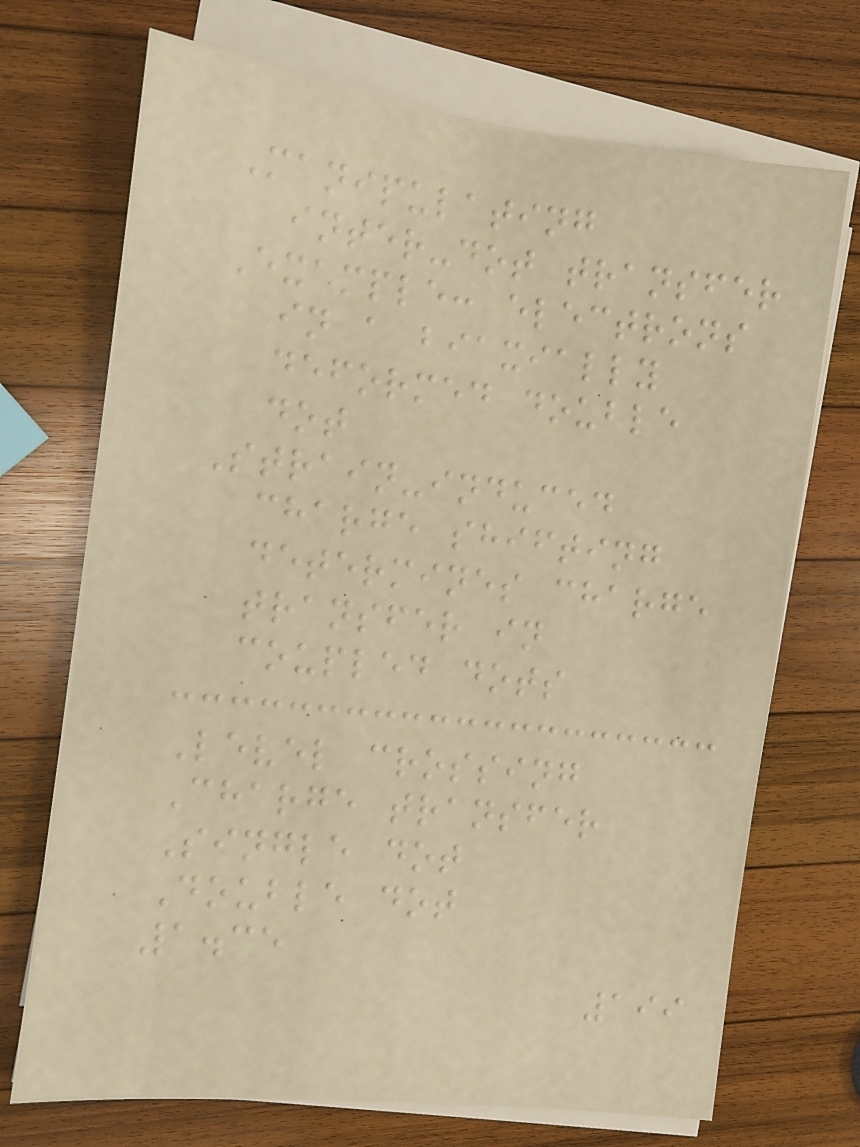Manipulating
inter-dot transfer
Example: electrons
in a biaxially
deformed double
dot
Strain-induced
charge shifting
determines charge
transfer in
coupled dots
Level crossing
Charge transfer
Single dot
Double dot
1.35
199
